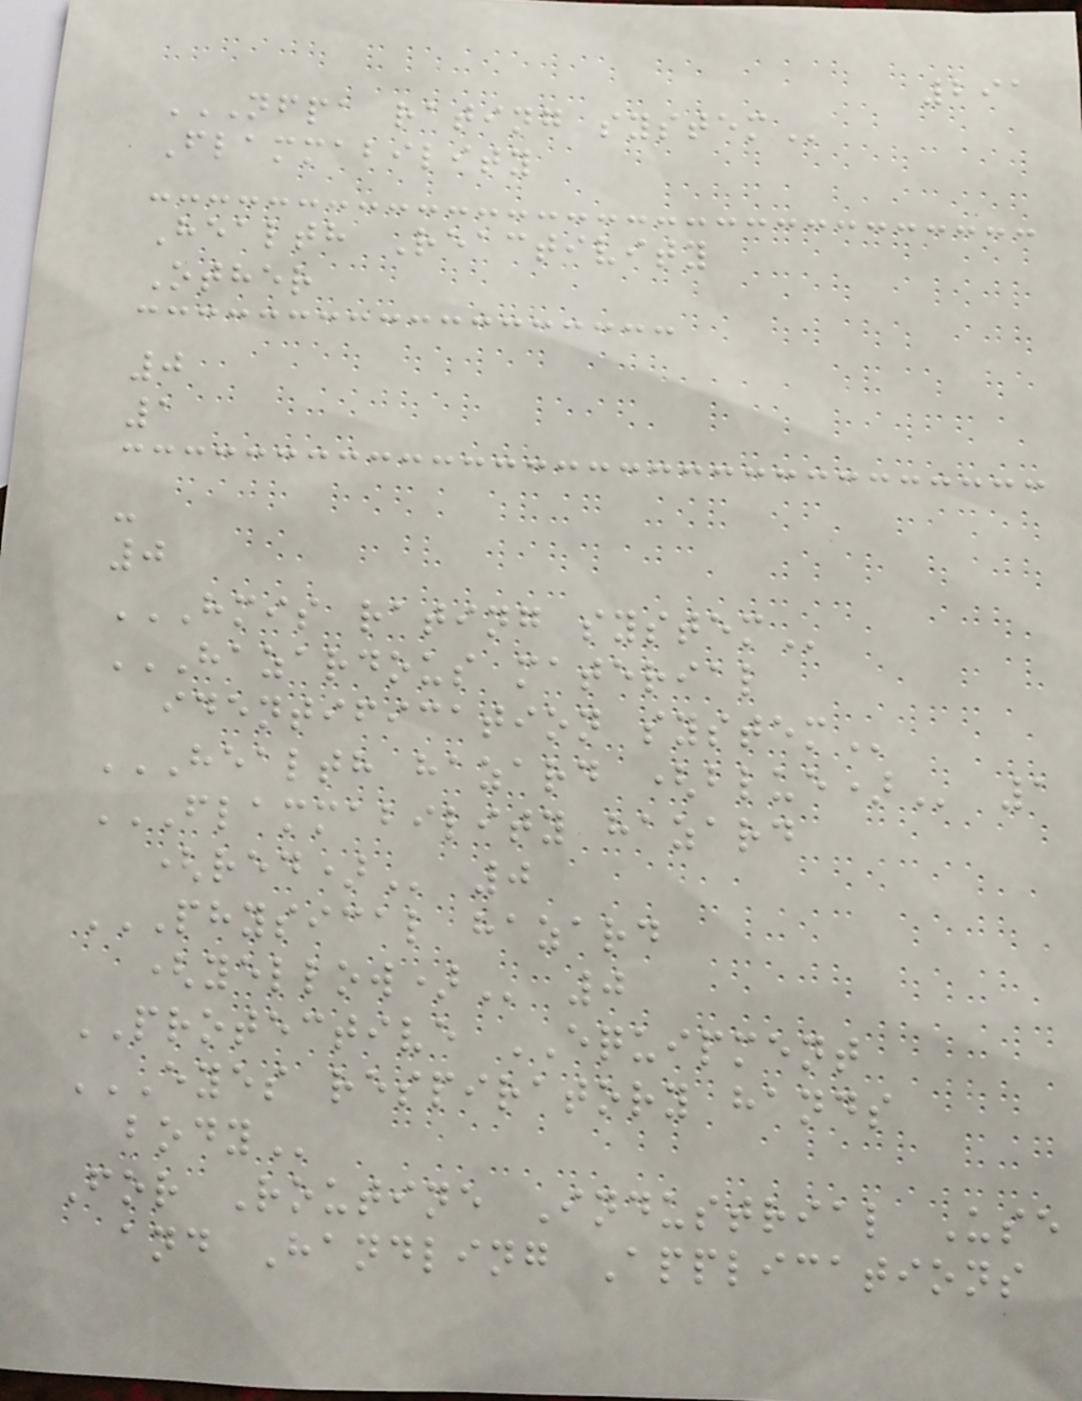291
NFPA RATING SYSTEM
Flammability
Health Reactivity
Other
0
1
-
0
HMIS RATING SYSTEM
HAZARDOUS MATERIAL
IDENTIFICATION SYSTEM
HEALTH HAZARD (BLUE) 1
FLAMMABILITY HAZARD
(RED) 0
PHYSICAL HAZARD
(YELLOW) 0
PROTECTIVE EQUIPMENT
EYES RESPIRATORY HANDS
BODY
For Routine Industrial Use
and Handling Applications
